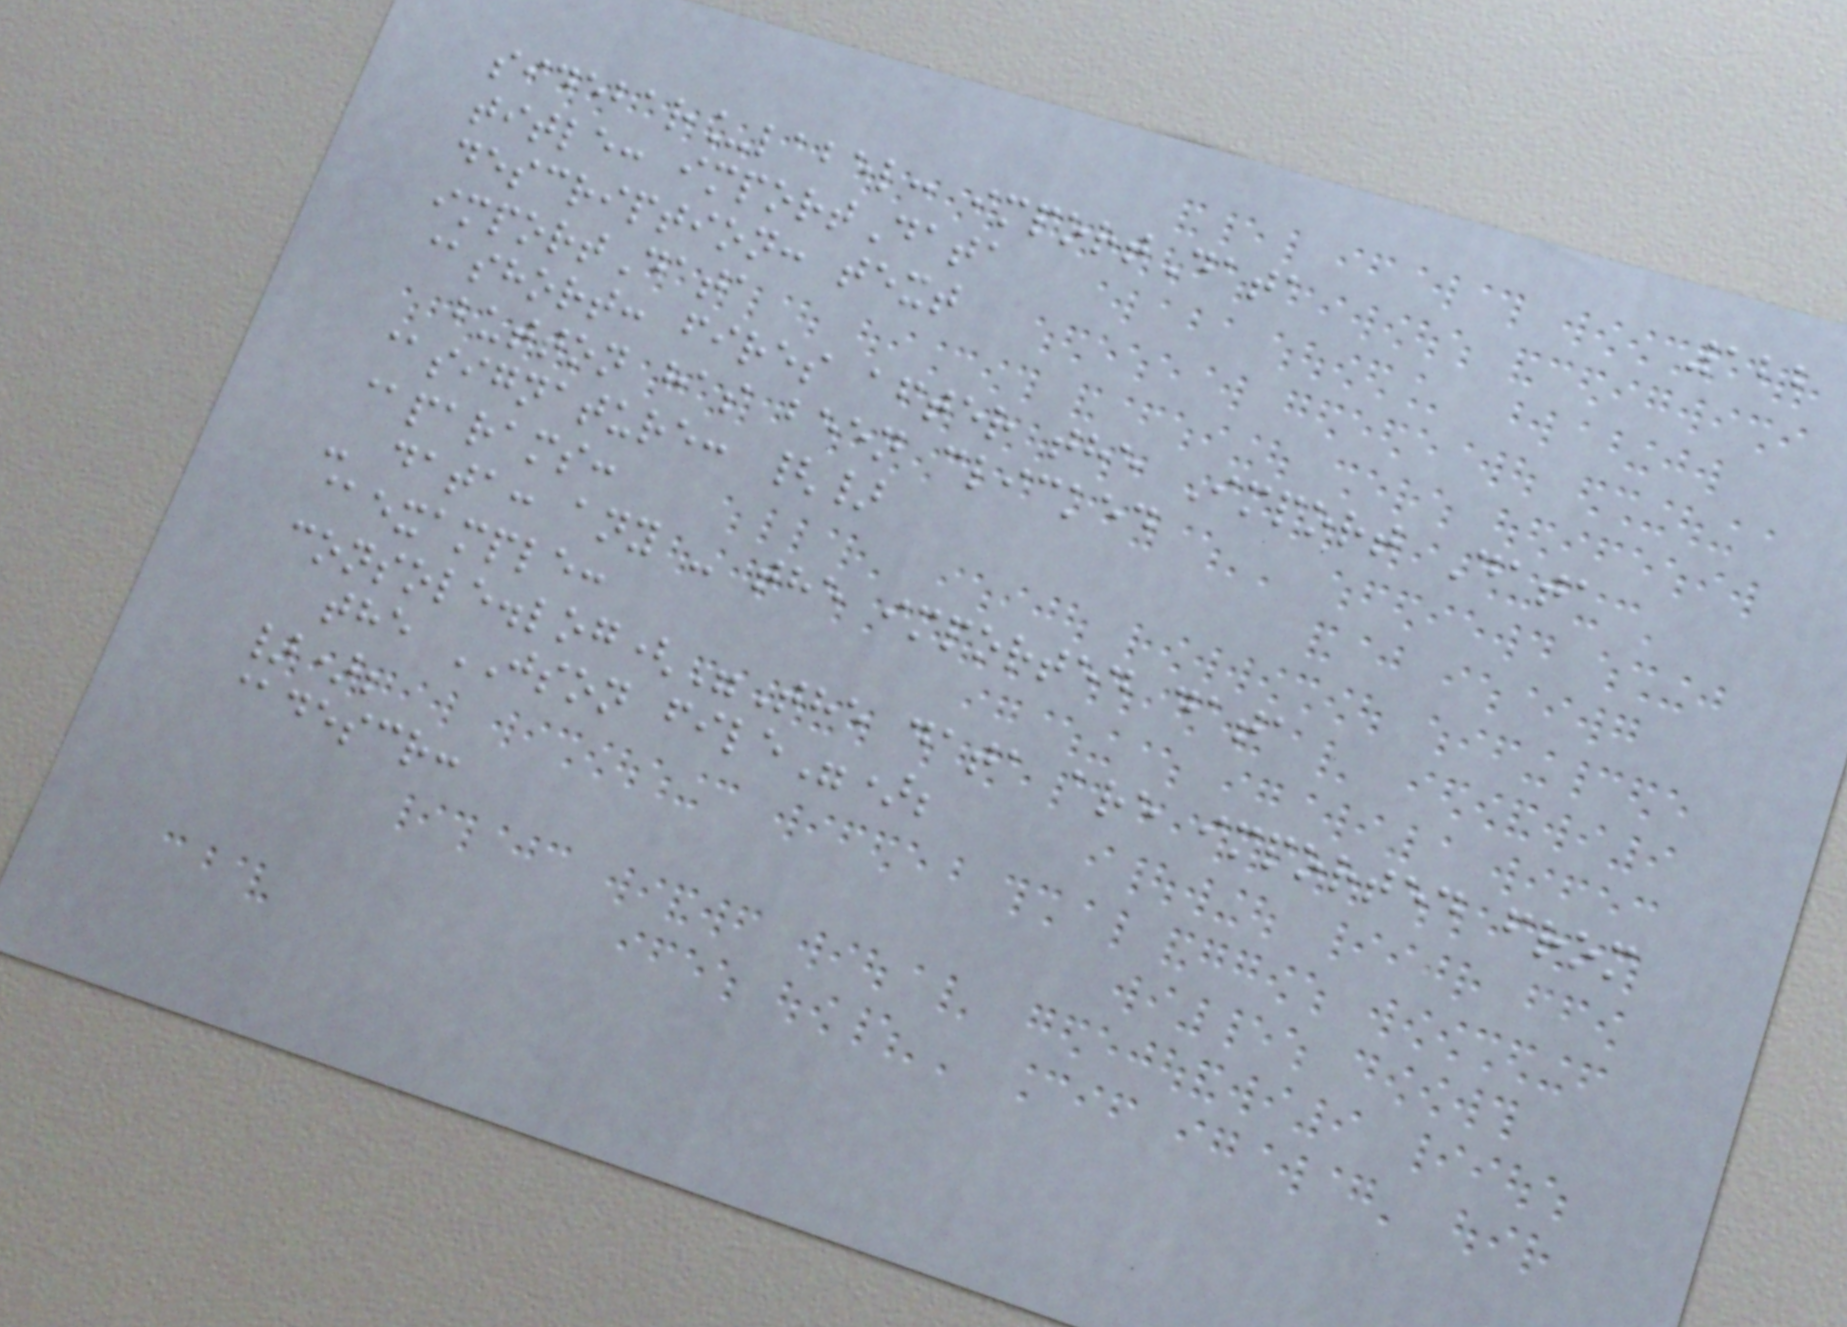122
sidebar_label: importData
title: importData
description: text
importData
@short: fires after the Import Data
button has been clicked
@signature: {}
@params:
- data: any - the imported data
@example:
console.log("The data are imported from
the JSON file");
});
@descr:
